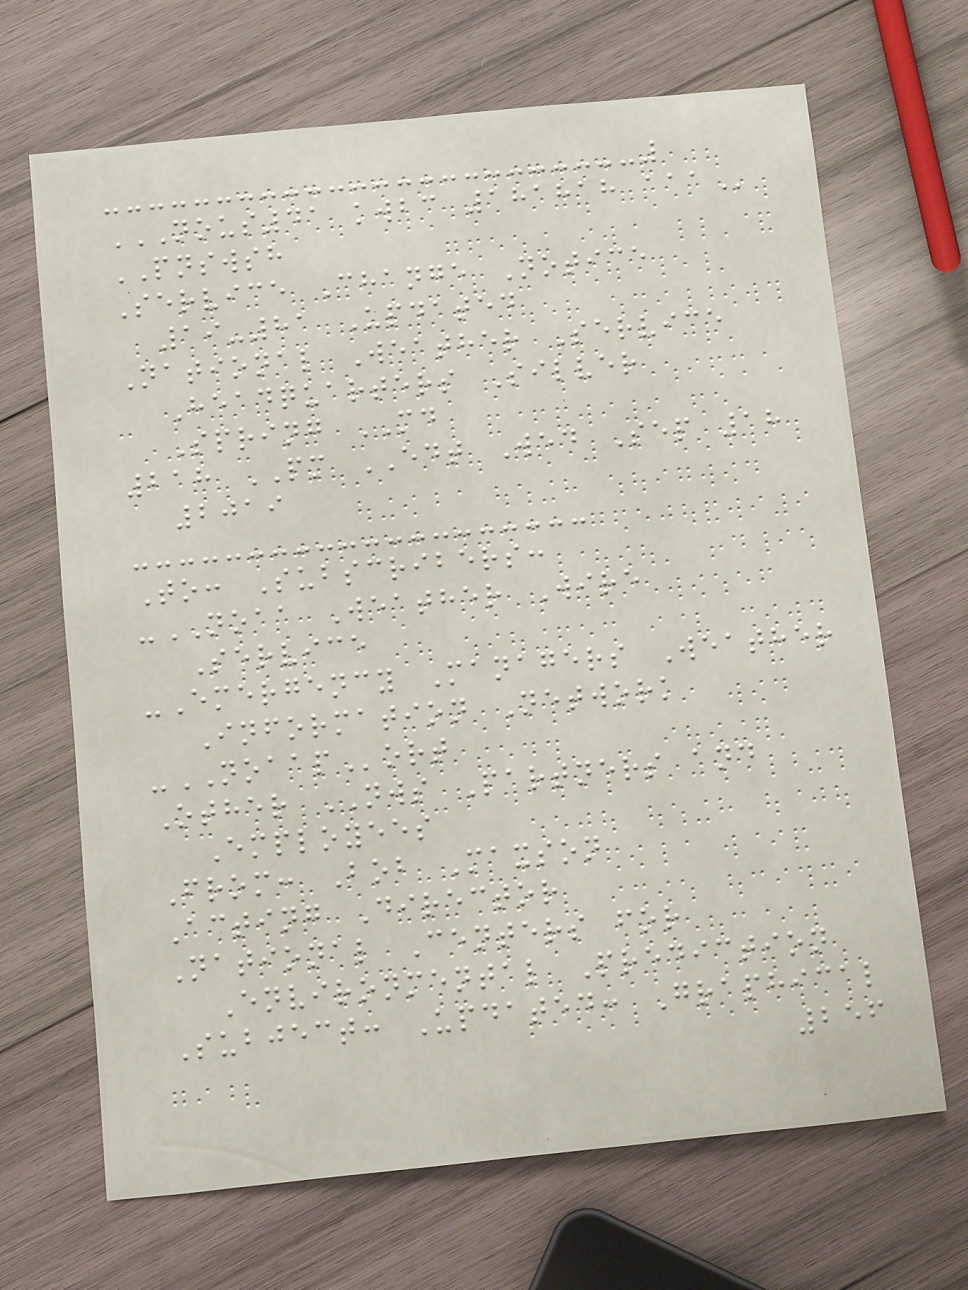NOUS41 KWBC 181818 AAA
PNSWSH
Service Change Notice
19-81 Updated
National Weather Service
Headquarters Silver
Spring MD
218 PM EDT Wed Sep 18
2019
To: Subscribers:
-NOAA Weather Wire
Service
-Emergency Managers Weather
Information Network
-NOAAPort
Other NWS Partners and
Employees
From: Bob Maxson
Acting Director
National Centers for
Environmental Prediction
Subject: Updated: Graphical
256
